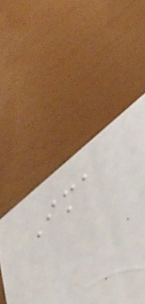Ima
